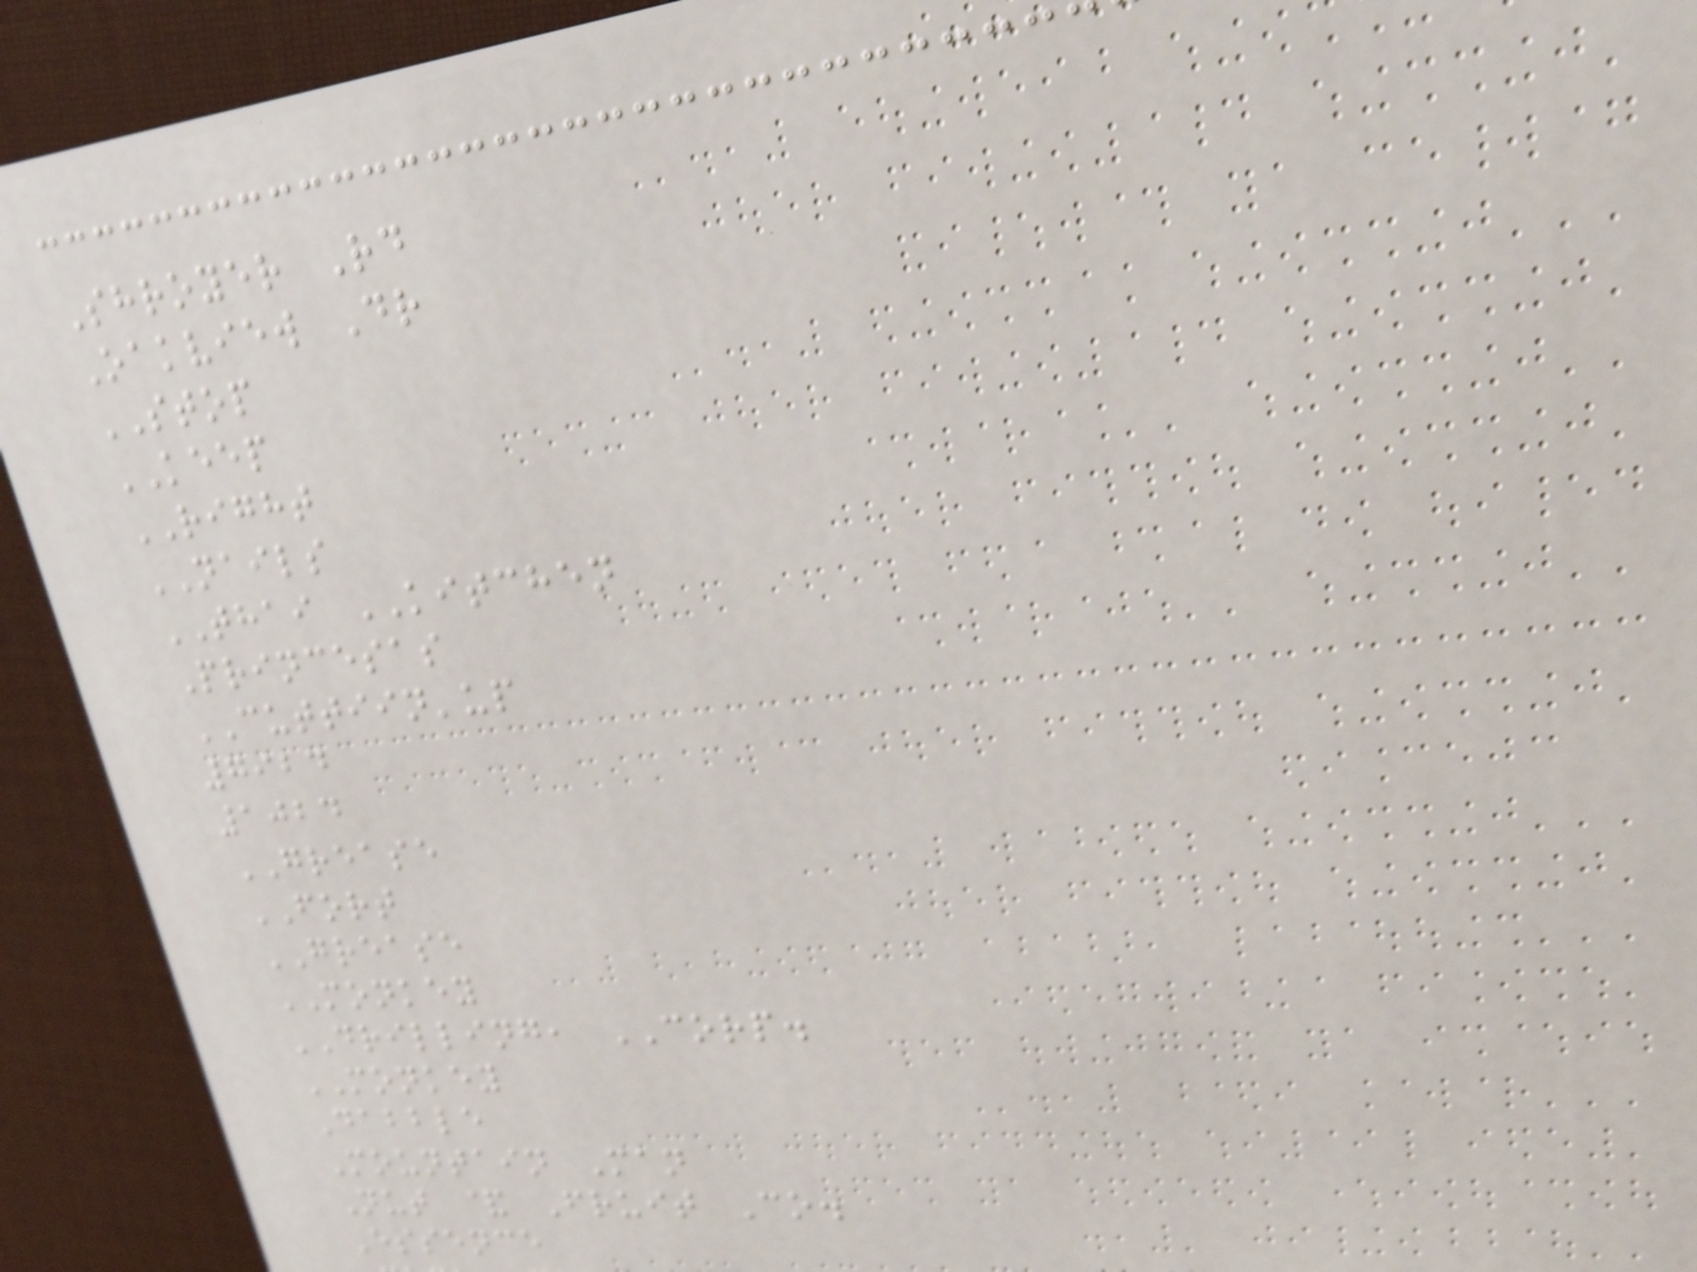Shroyer Rd
Oakview Dr
STOP
KEEP
RIGHT
NAILS
THAI KITCHEN
Princesas
CUTTIIN'up
7924
1024
GREASE
FORT
GREASE
MONKEY
DRILLING, CORP.
MONKEY
Dabble
Mountain Man
Nut & Fruit Co.
Essence
